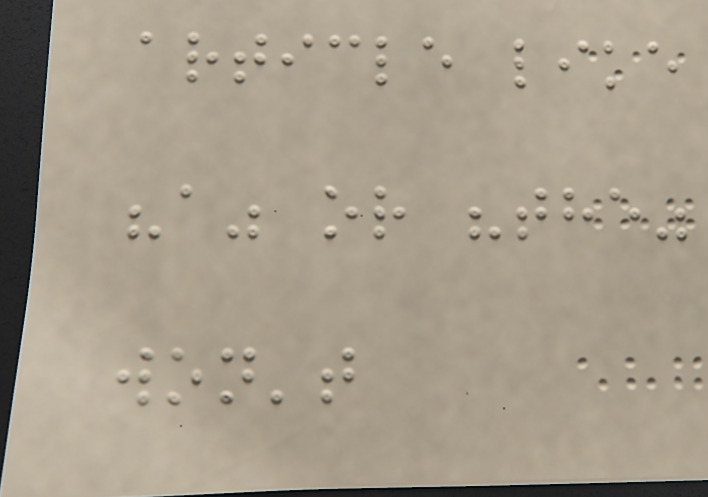article like
"a" or "the"
won't
